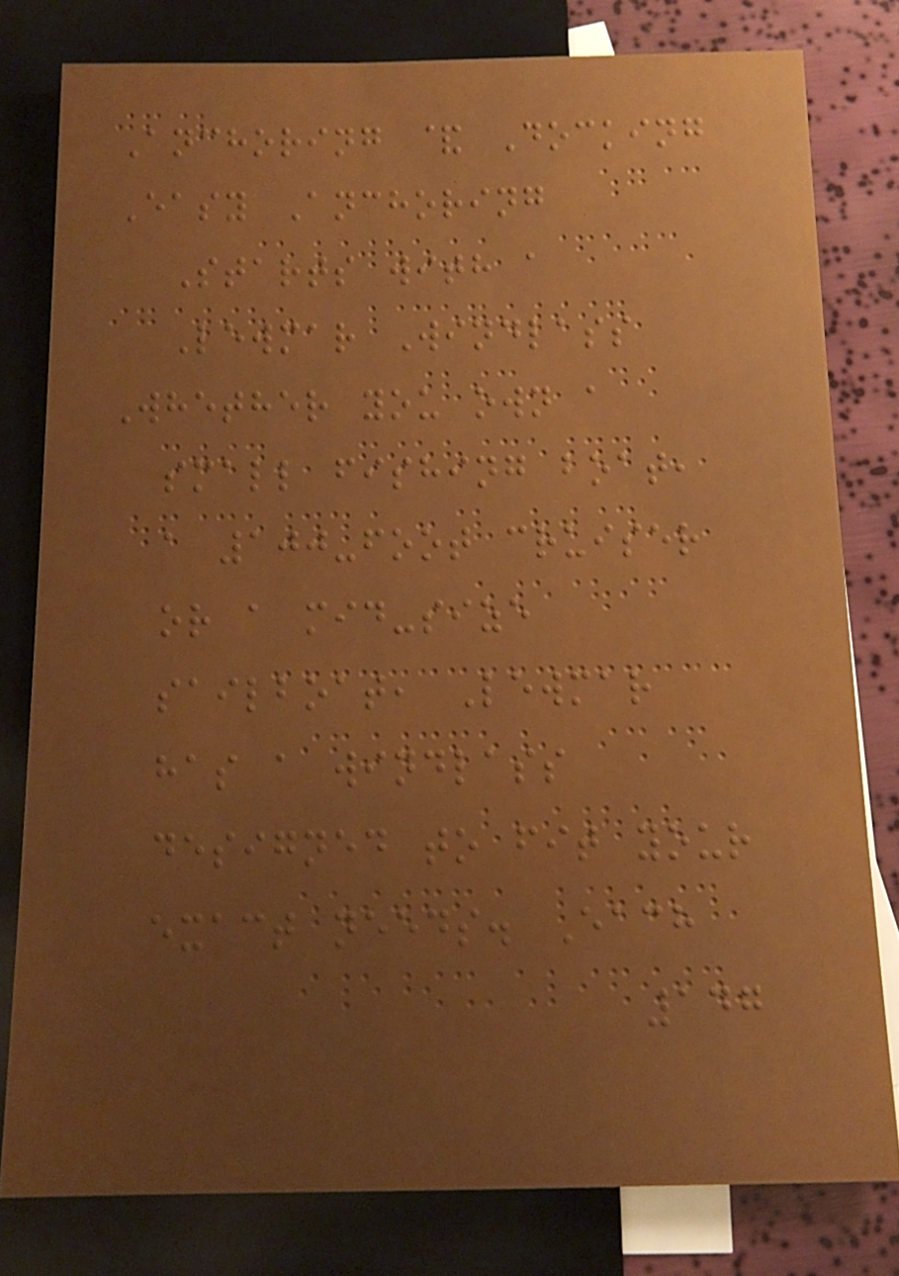Anchoring & Docking
Easy Anchoring
Starts with a
Lewmar Windlass
Whether you own a
small fishing boat,
a 100-foot cruiser
or a mid-size
sailboat, Lewmar
has a windlass
designed to fit your
exact needs. Each
147
